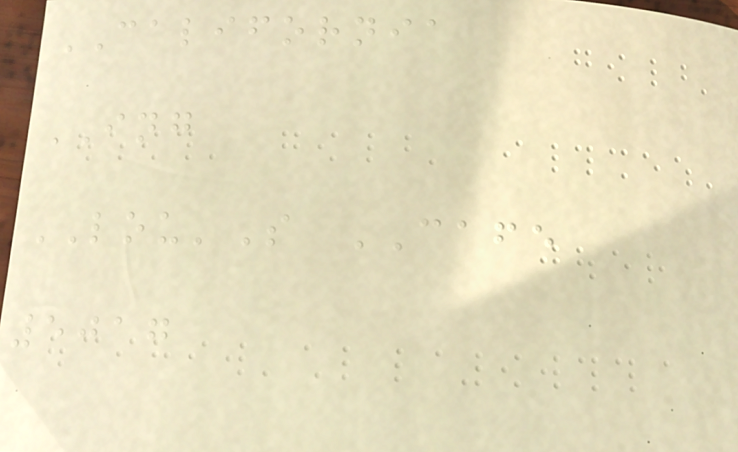CALIFORNIA
ING
LOU'S CAFE
5017
